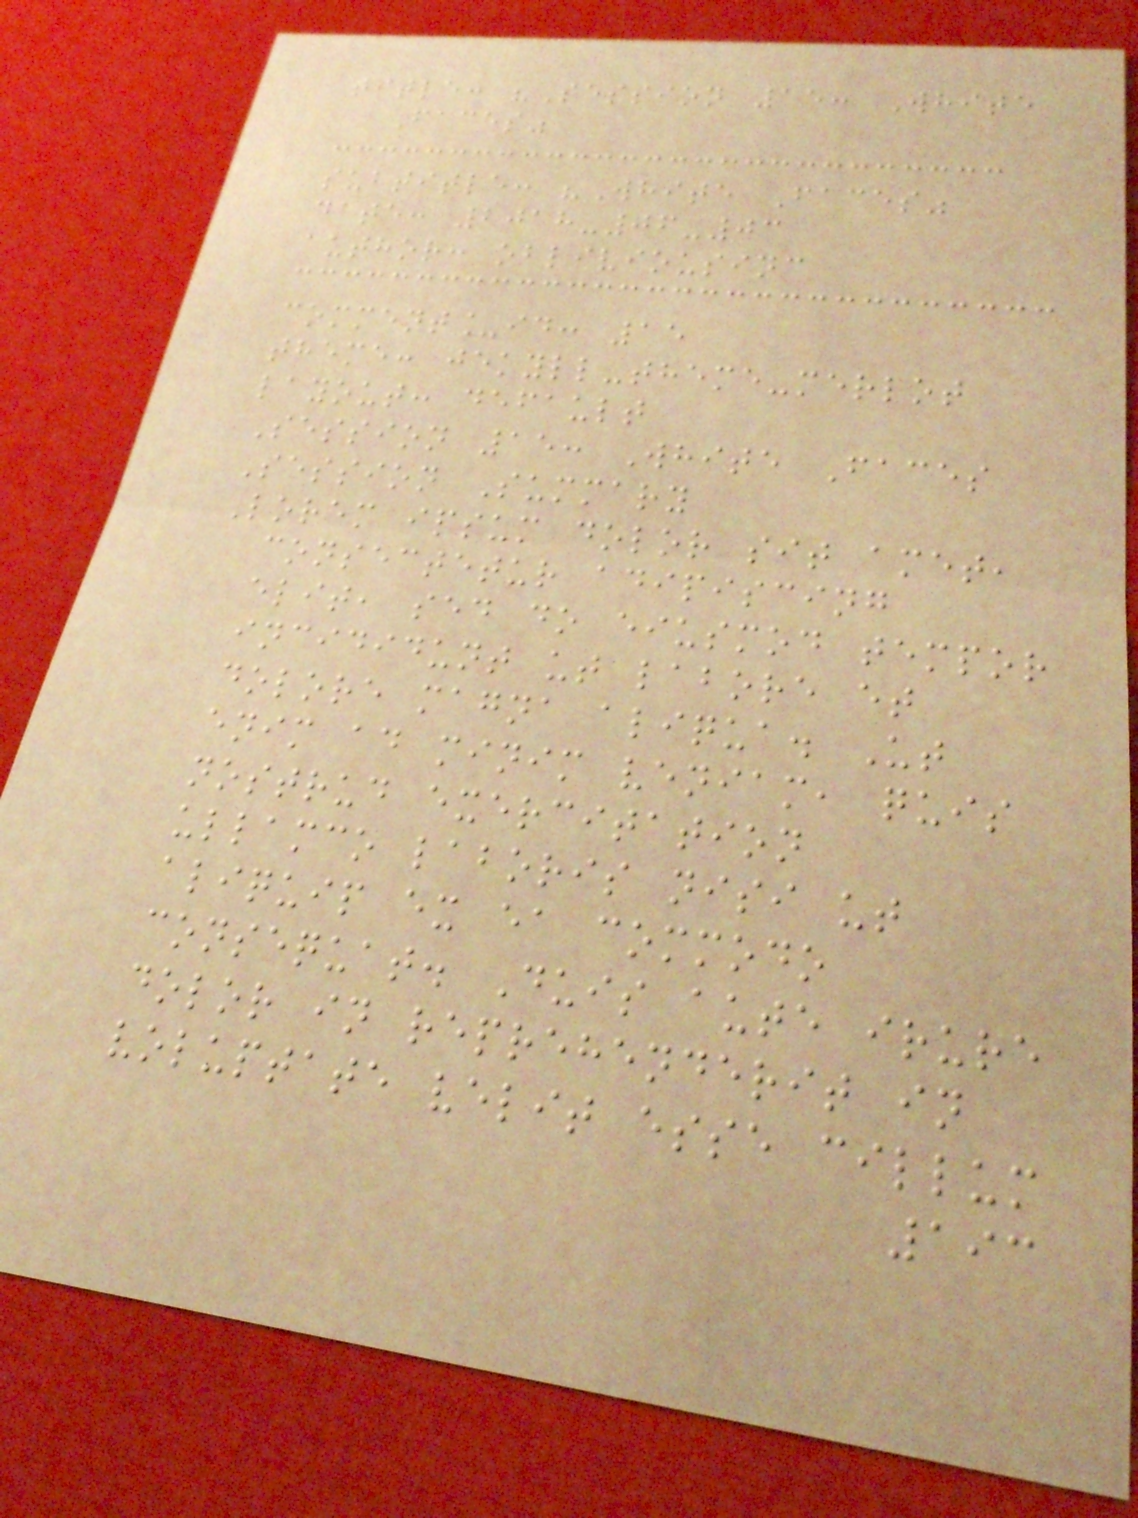title: "Session 15: White
Faces"
subtitle: "White Faces"
date: 2018-06-03
author: obliviousinc
comment_id: 15
theme: jekyll-theme-merlot
layout: default
Session 15: White Faces
Session Summary
Lorem ipsum dolor sit amet,
consectetur adipiscing
elit, sed do eiusmod tempor
incididunt ut labore et
dolore magna aliqua. Ut
enim ad minim veniam, quis
nostrud exercitation
ullamco laboris nisi ut
aliquip ex ea commodo
consequat. Duis aute irure
dolor in reprehenderit in
voluptate velit esse cillum
193
